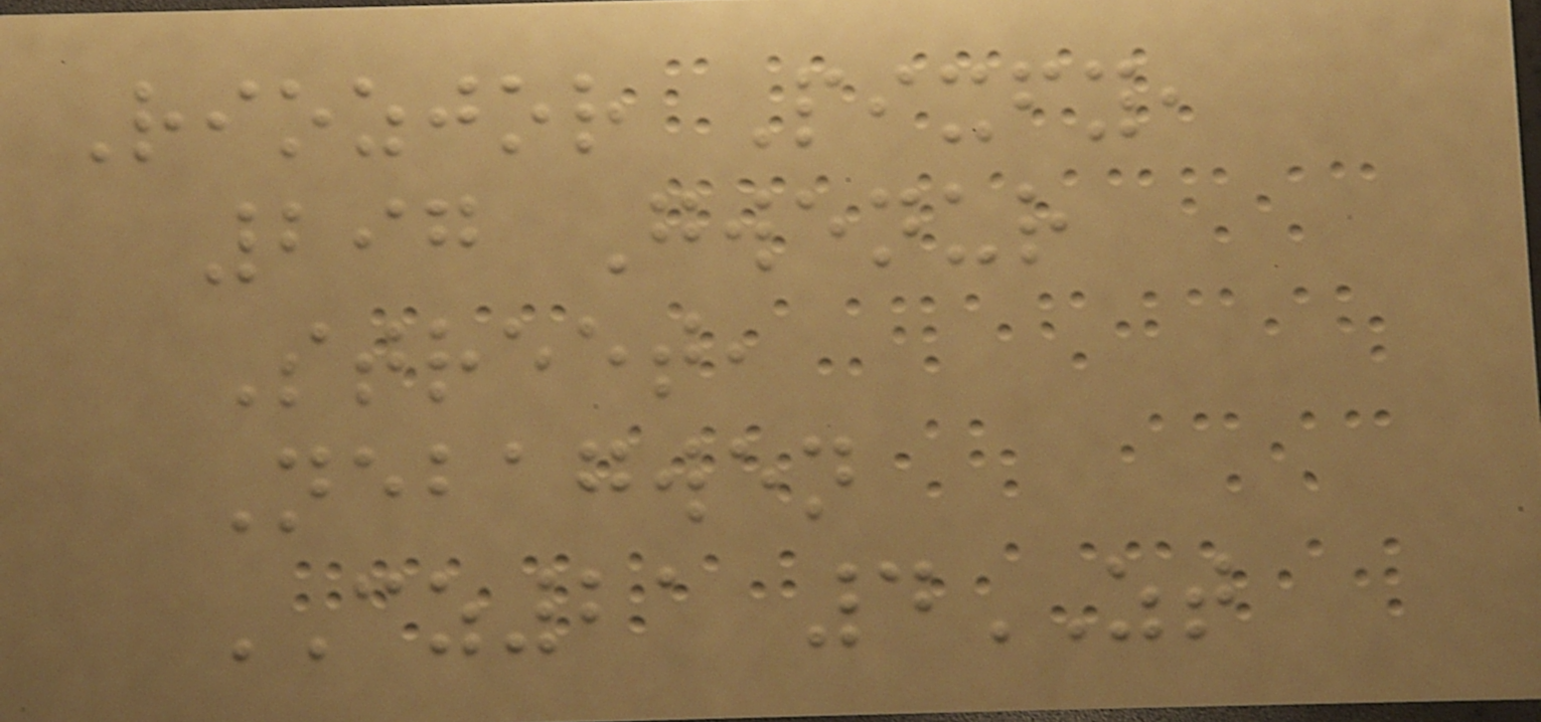Riozjor Pixfy,
297 Gwenur
Street,
Nebagwen
CZ21 4ZT
